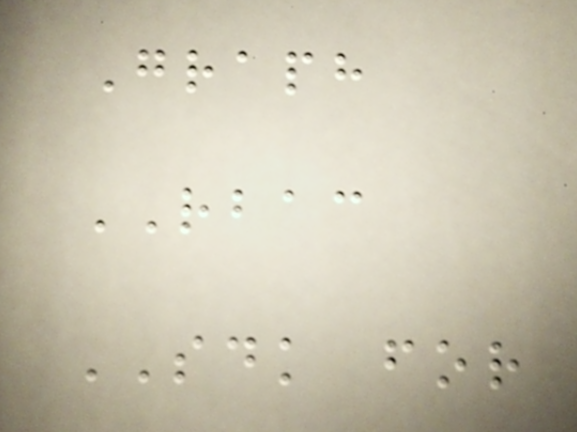Graph
RBAC
SDK for
